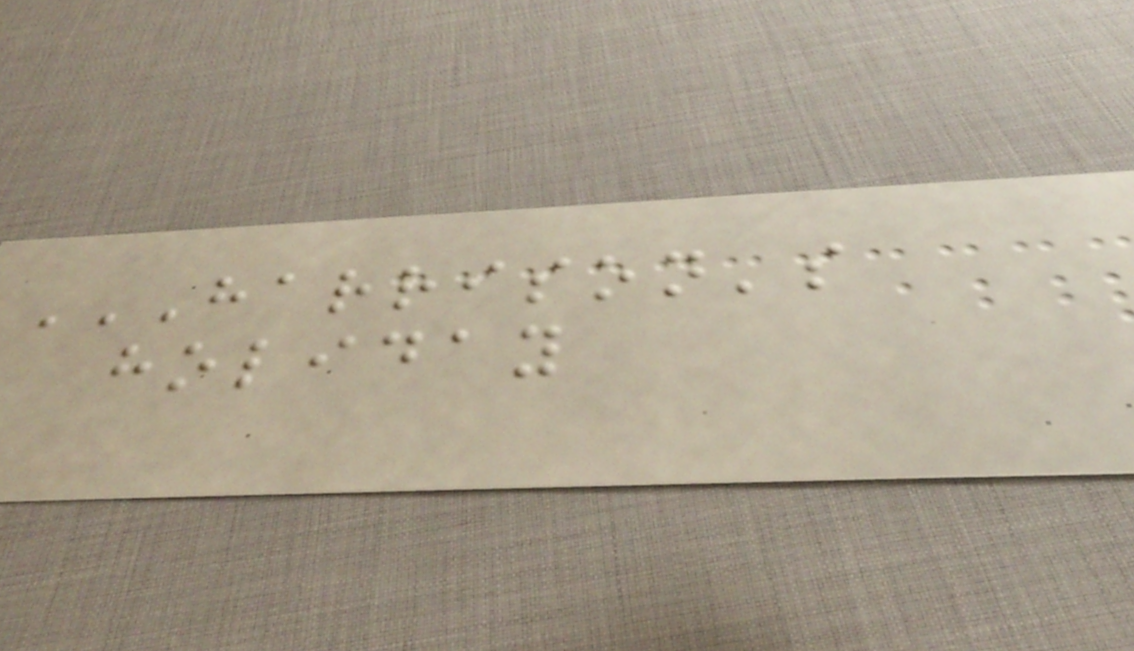HARRISON'S
HOLIDAY
